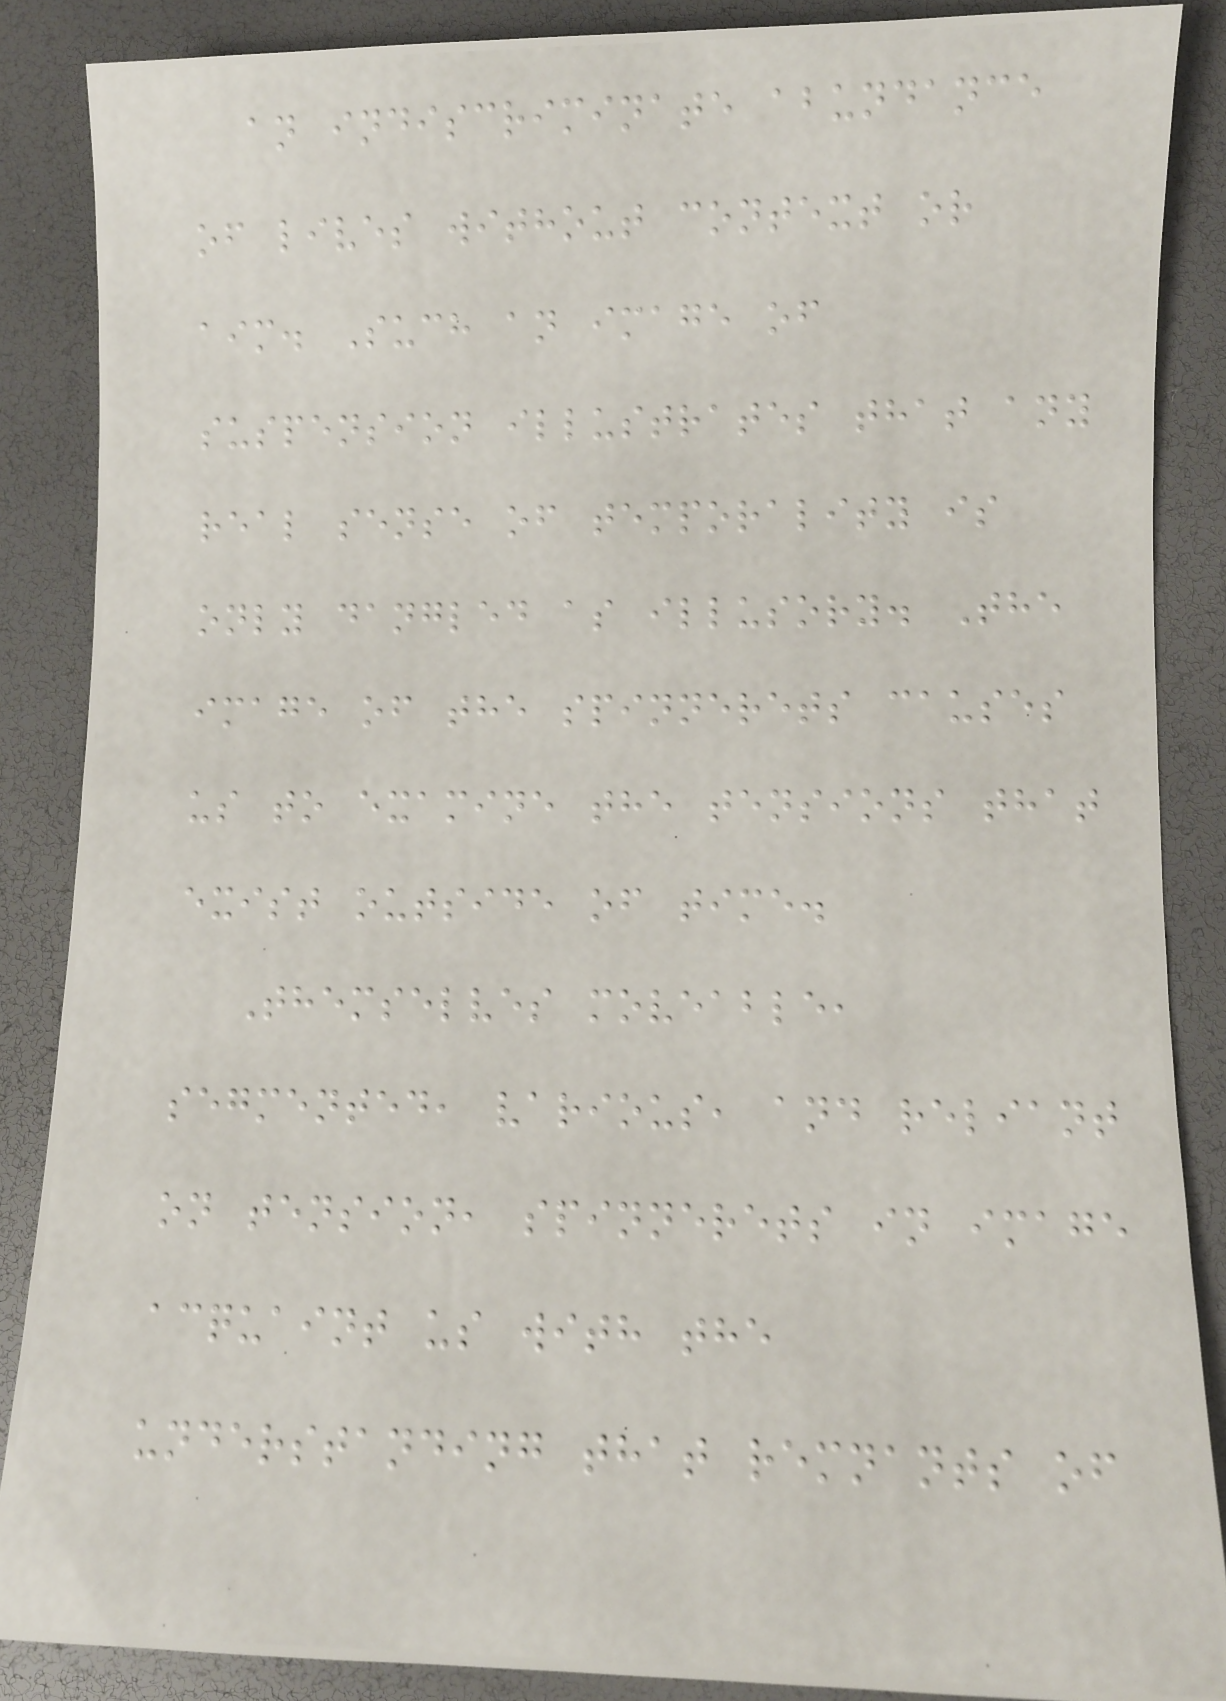an indiscriminate abundance
of lives without context or
aim. Such an image of
suspension illustrates that any
real sense of temporality is
only dangled as illusory. The
image of the spinnerets causes
us to examine the tensions that
exist outside of time.
Themselves moveable,
segmented, various, and reliant
on tension, spinnerets in image
acquaint us with the
understanding that remnants of
